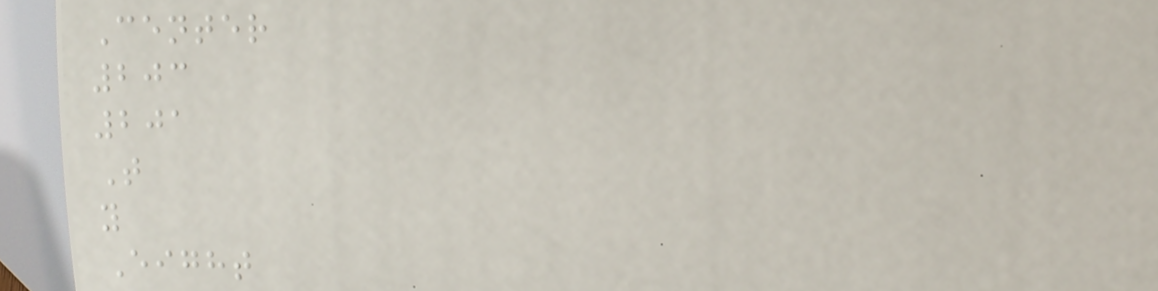Center
203
201
T
y
Eight
